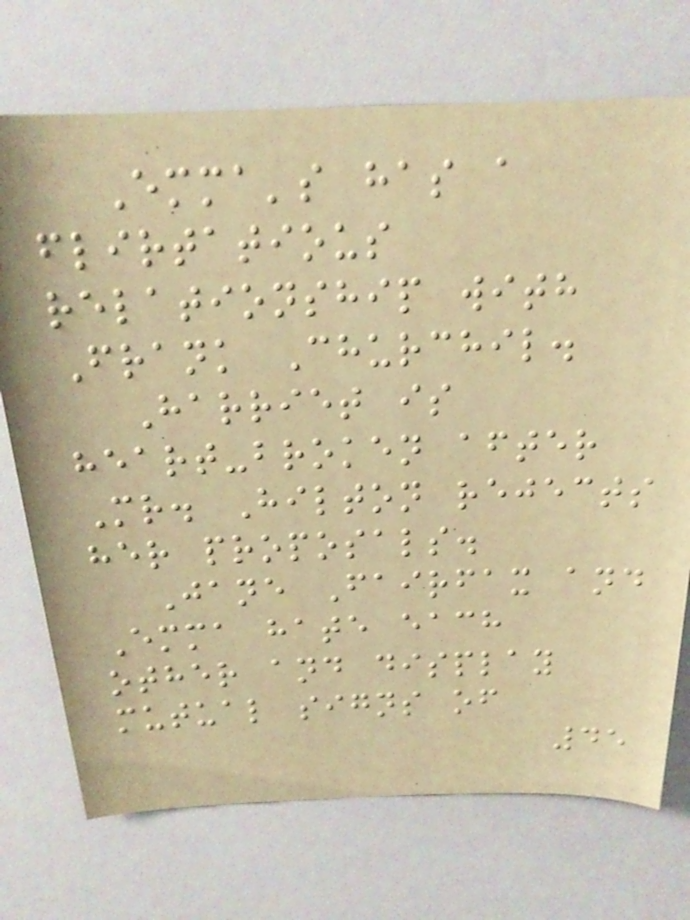Emma's has a
flirtatious
relationship with
Frank Churchil.
Harriet is
heart-broken after
Mr. Hilton rejects
her proposals.
Jane Fairfax and
Emma hate each
other and display
mutual signs of
45
